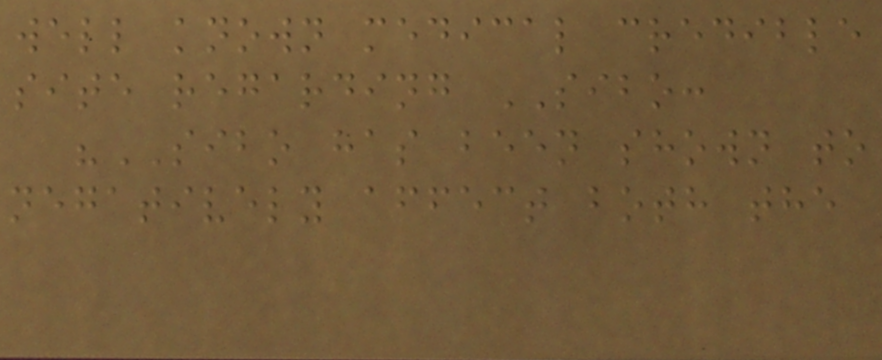well known medical credible
site regarding SIBO:
"SIBO has been shown to
negatively affect both the
